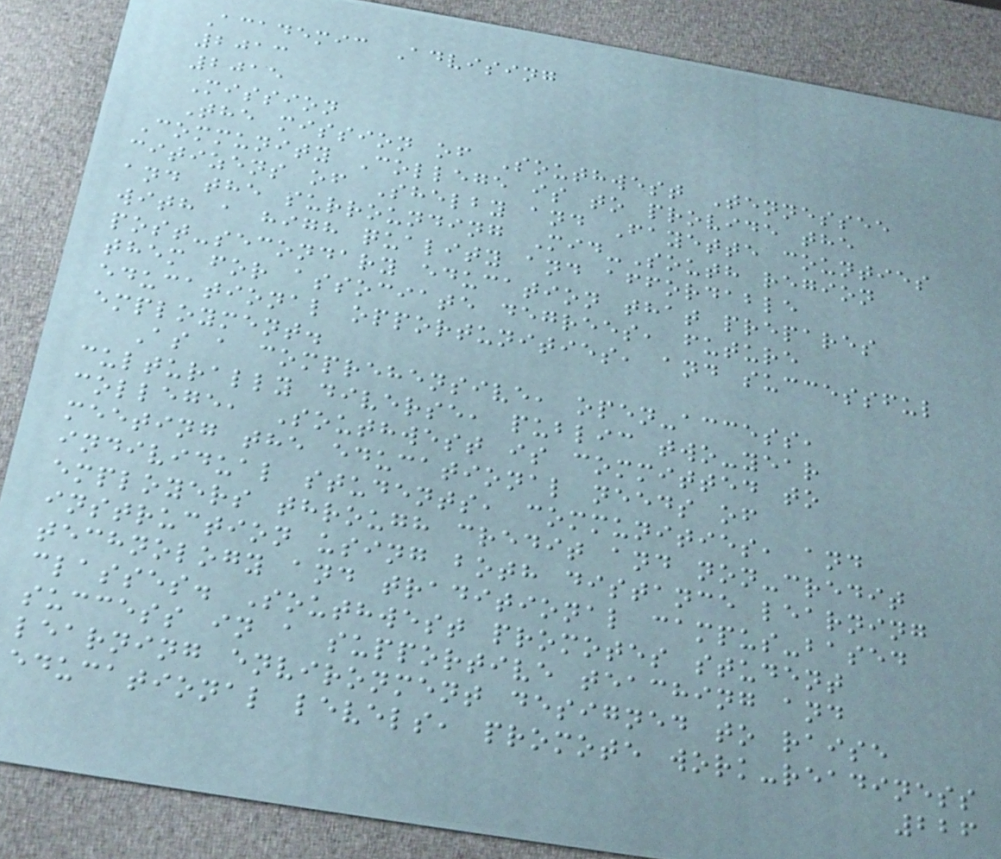Academic Advising
2013
2015
Mission
The mission of Southwest Tennessee
Community College is to provide the
citizens of Shelby and Fayette counties
and the surrounding Mid-South region
with a high quality and affordable
post-secondary education that prepares
them for associate degrees, future
educational opportunities, and successful
employment.
As a comprehensive, open-access,
culturally diverse, public two-year
college, Southwest is committed to
meeting the educational needs of
individual students, communities, and
employers through credit and non-credit
instruction using both distance learning
technology and traditional campus-based
classes. Southwest promotes student
success in a supportive teaching and
learning environment designed to raise
educational levels, promote work-readiness
226
